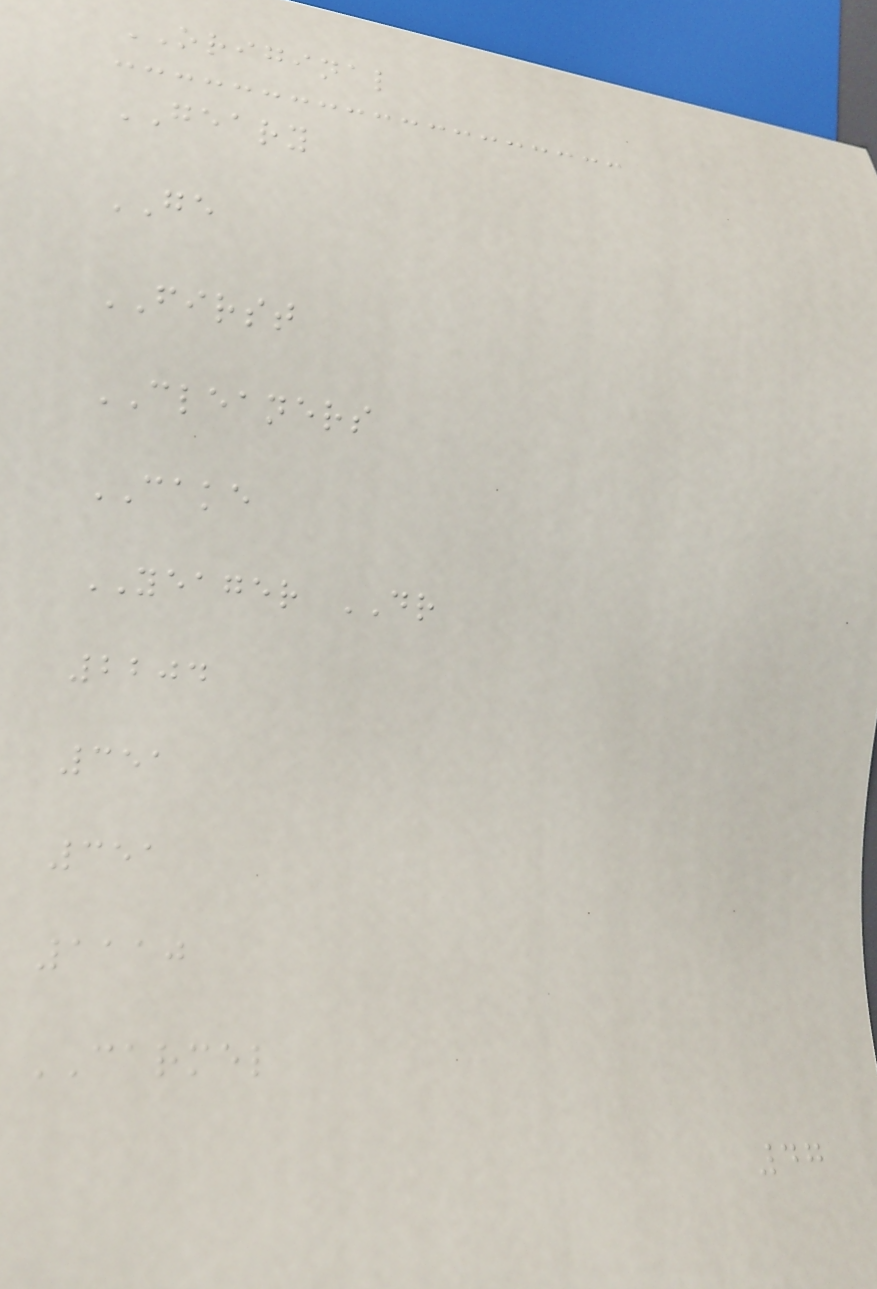ORIGINAL
GEARY
GE
FIRST
CLEANERS
CAKE
YEAGER DR
2204
351
351
1110
CARMEL
47
